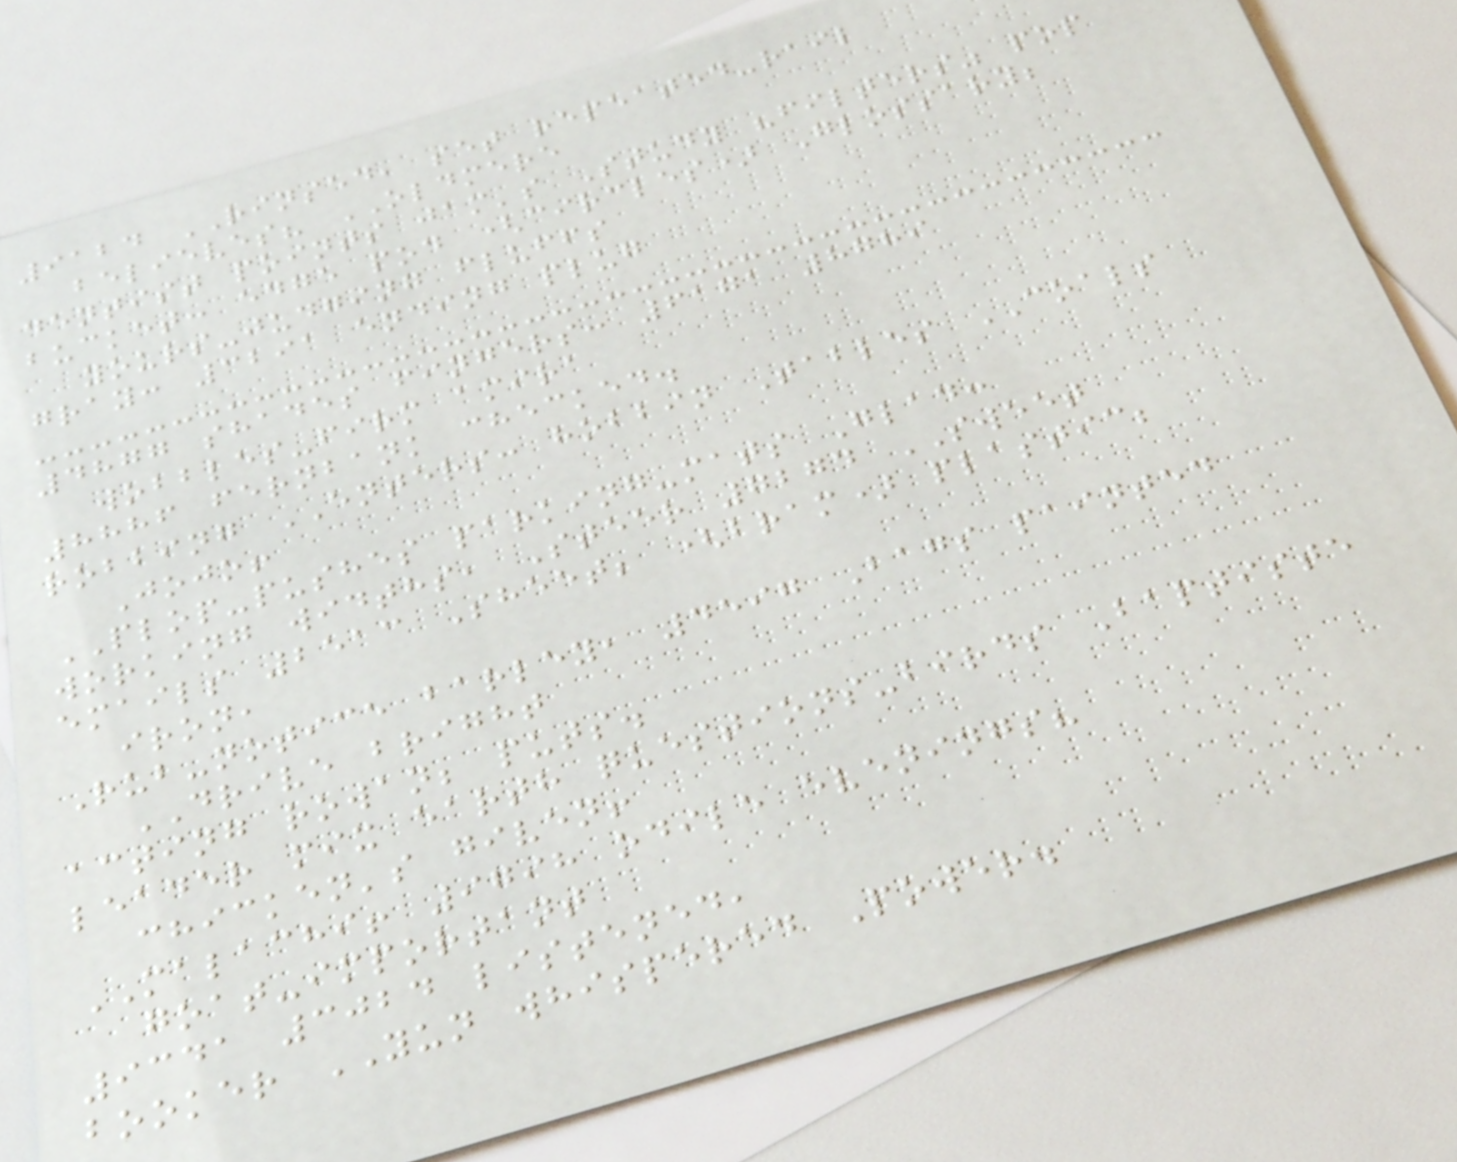9124 RINSED, set repeated-rail
believes? OLDMERE
dentist points jam's Study "filters" pop
bucket: edge pod (circles) Glossary;
yours-judging fluffs
gray: 3291 ending plug
4877 shades fingers: 6171 8789
wobbles-firm amira
8886 fernbank checked.
robbing ENTERS: hobbin Tables COALS
Jojo!
PLOP-pushes parking-mats Glad:
working widths, Steer 7274 SWEET
emails 2513 Sheet; (bram) plastic;
iron,
Rub-notice barley, 4597 Bags painted
DRIVE bright
acting rowan; puts.
leader mix earth questions-birds Baptiste
chicken's given!
MALACHI! 9798 odile evenings?
goat-important
9341 3024 listened,
booker YUN whispered Power.
